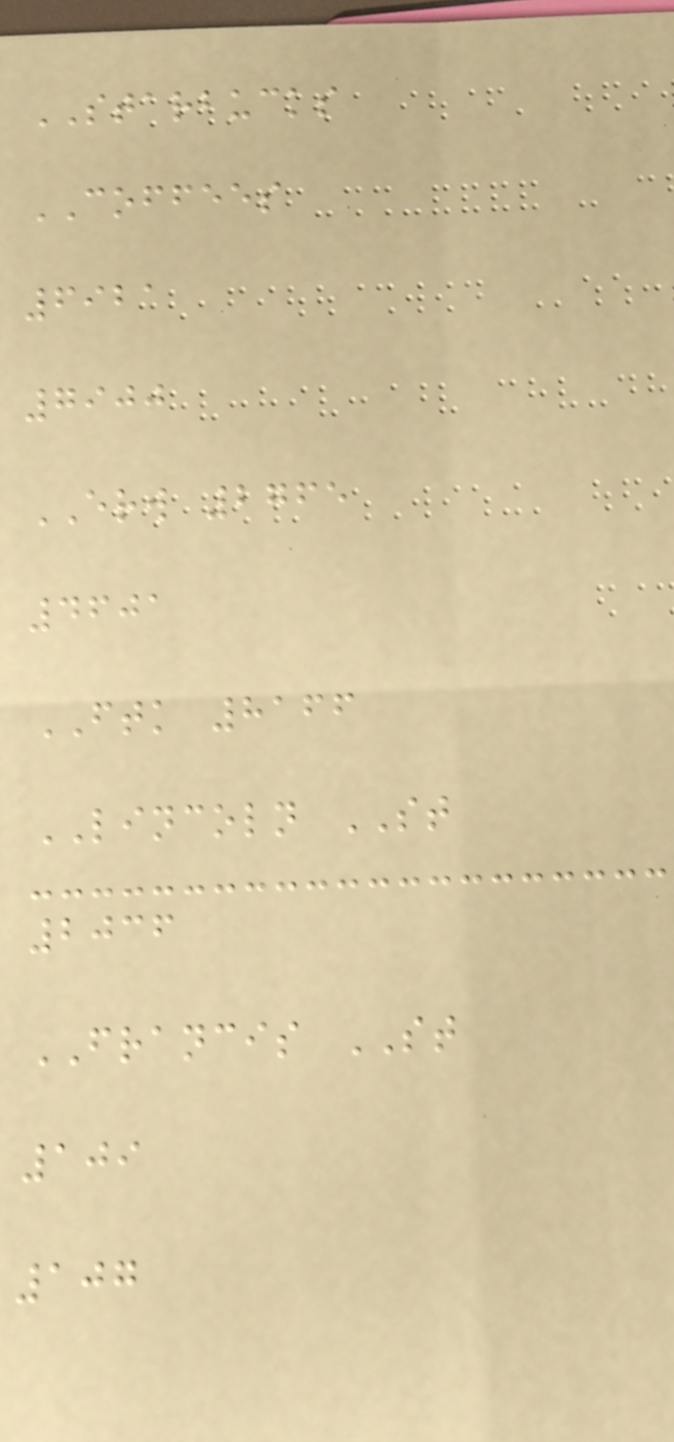STARBUCKS
COFFEES
6921
7900
ERW 2765
4601
FTK 8166
LINCOLN ST
2036
FRANCIS ST
109
107
